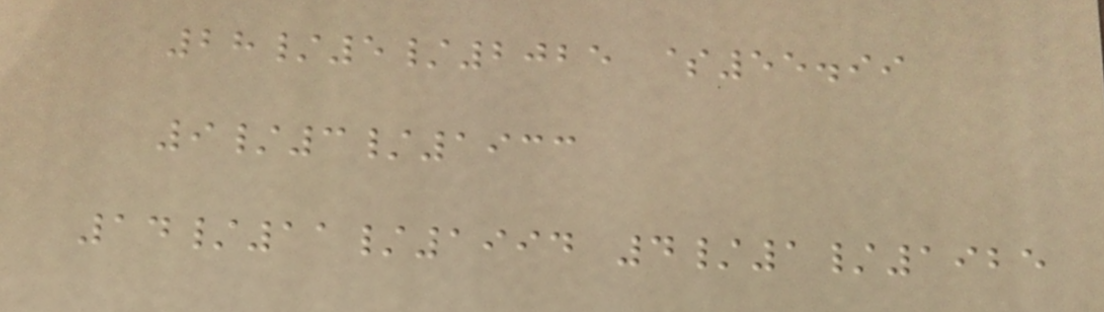28/5/2025 $55.99
9/3/1933
14/11/1994 4/1/1925
